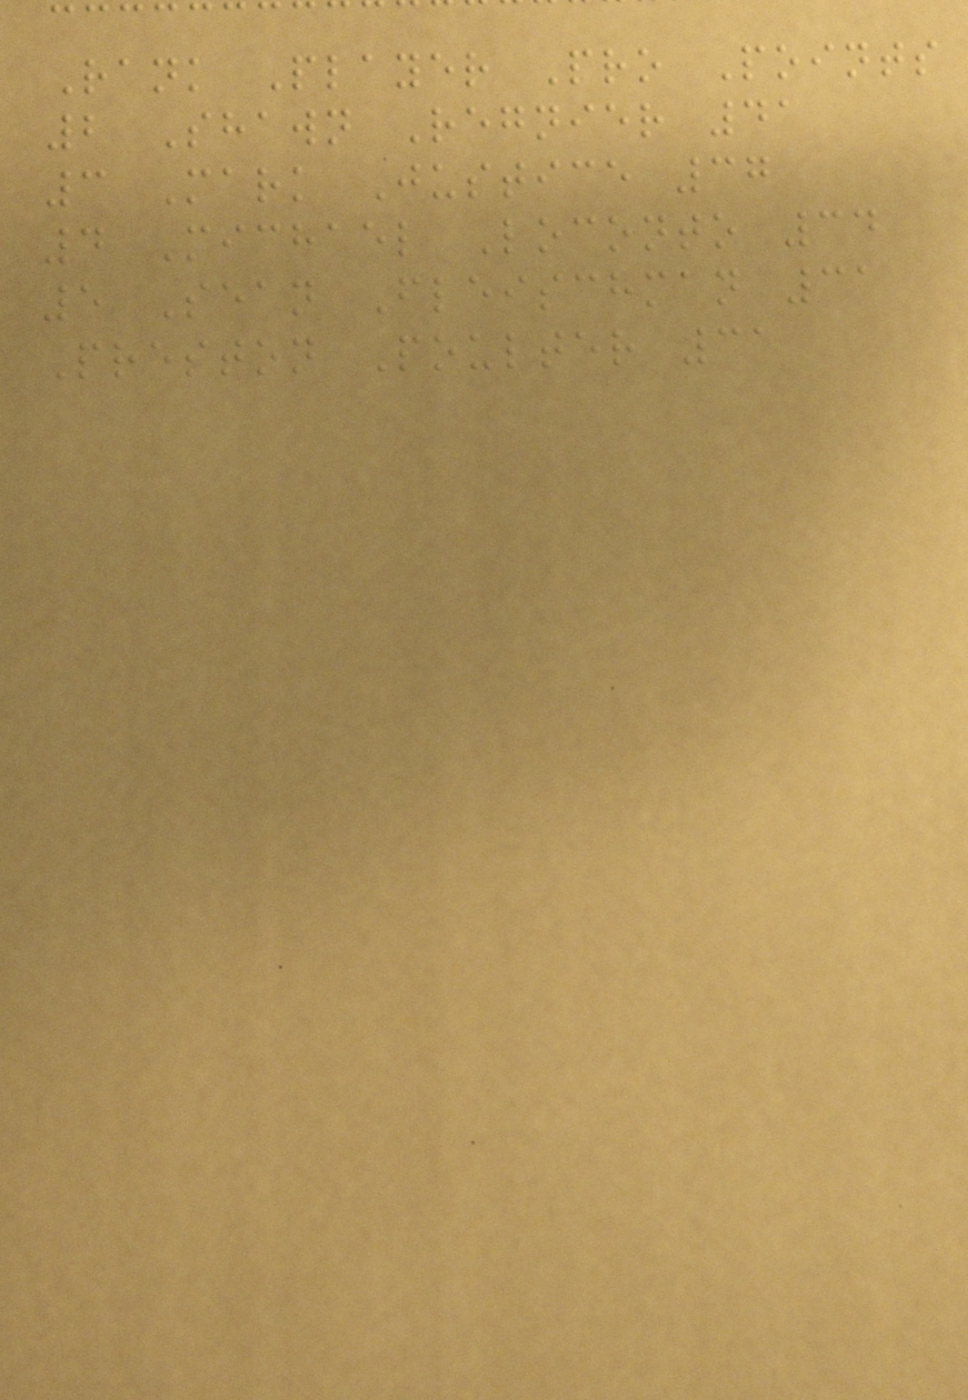Rank Player Pro Points
2 Shawn Regnier 41
3 Mark Justice 37
4 Michael Loconto 34
5 Sean Fleischman 31
Preston Poulter 31
